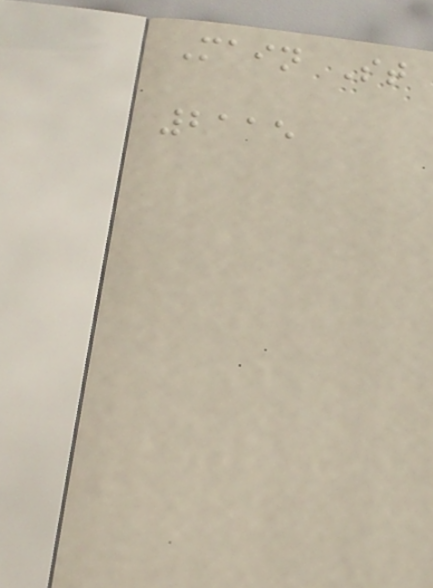Main St
2115
